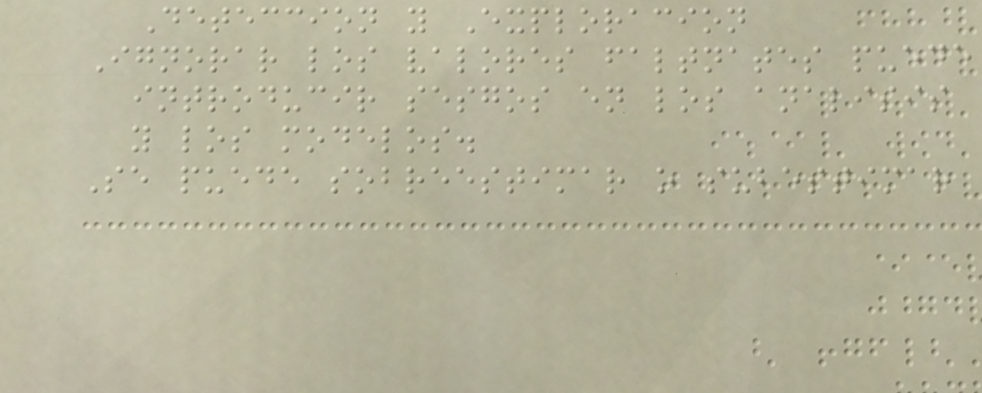Deteccion y Exploracion
Ignorar los valores faltnates puede
introducir sesgos en los analisis
y los modelos.
Se puede sobreestimar o subestimar
